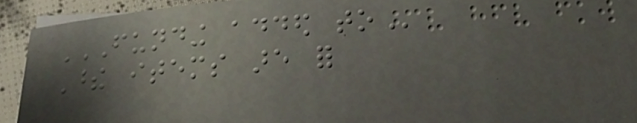FUNDING ADDED TO
These items are for
